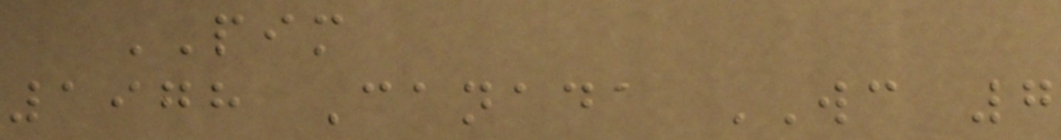PIM
1978 Canada WC 7
